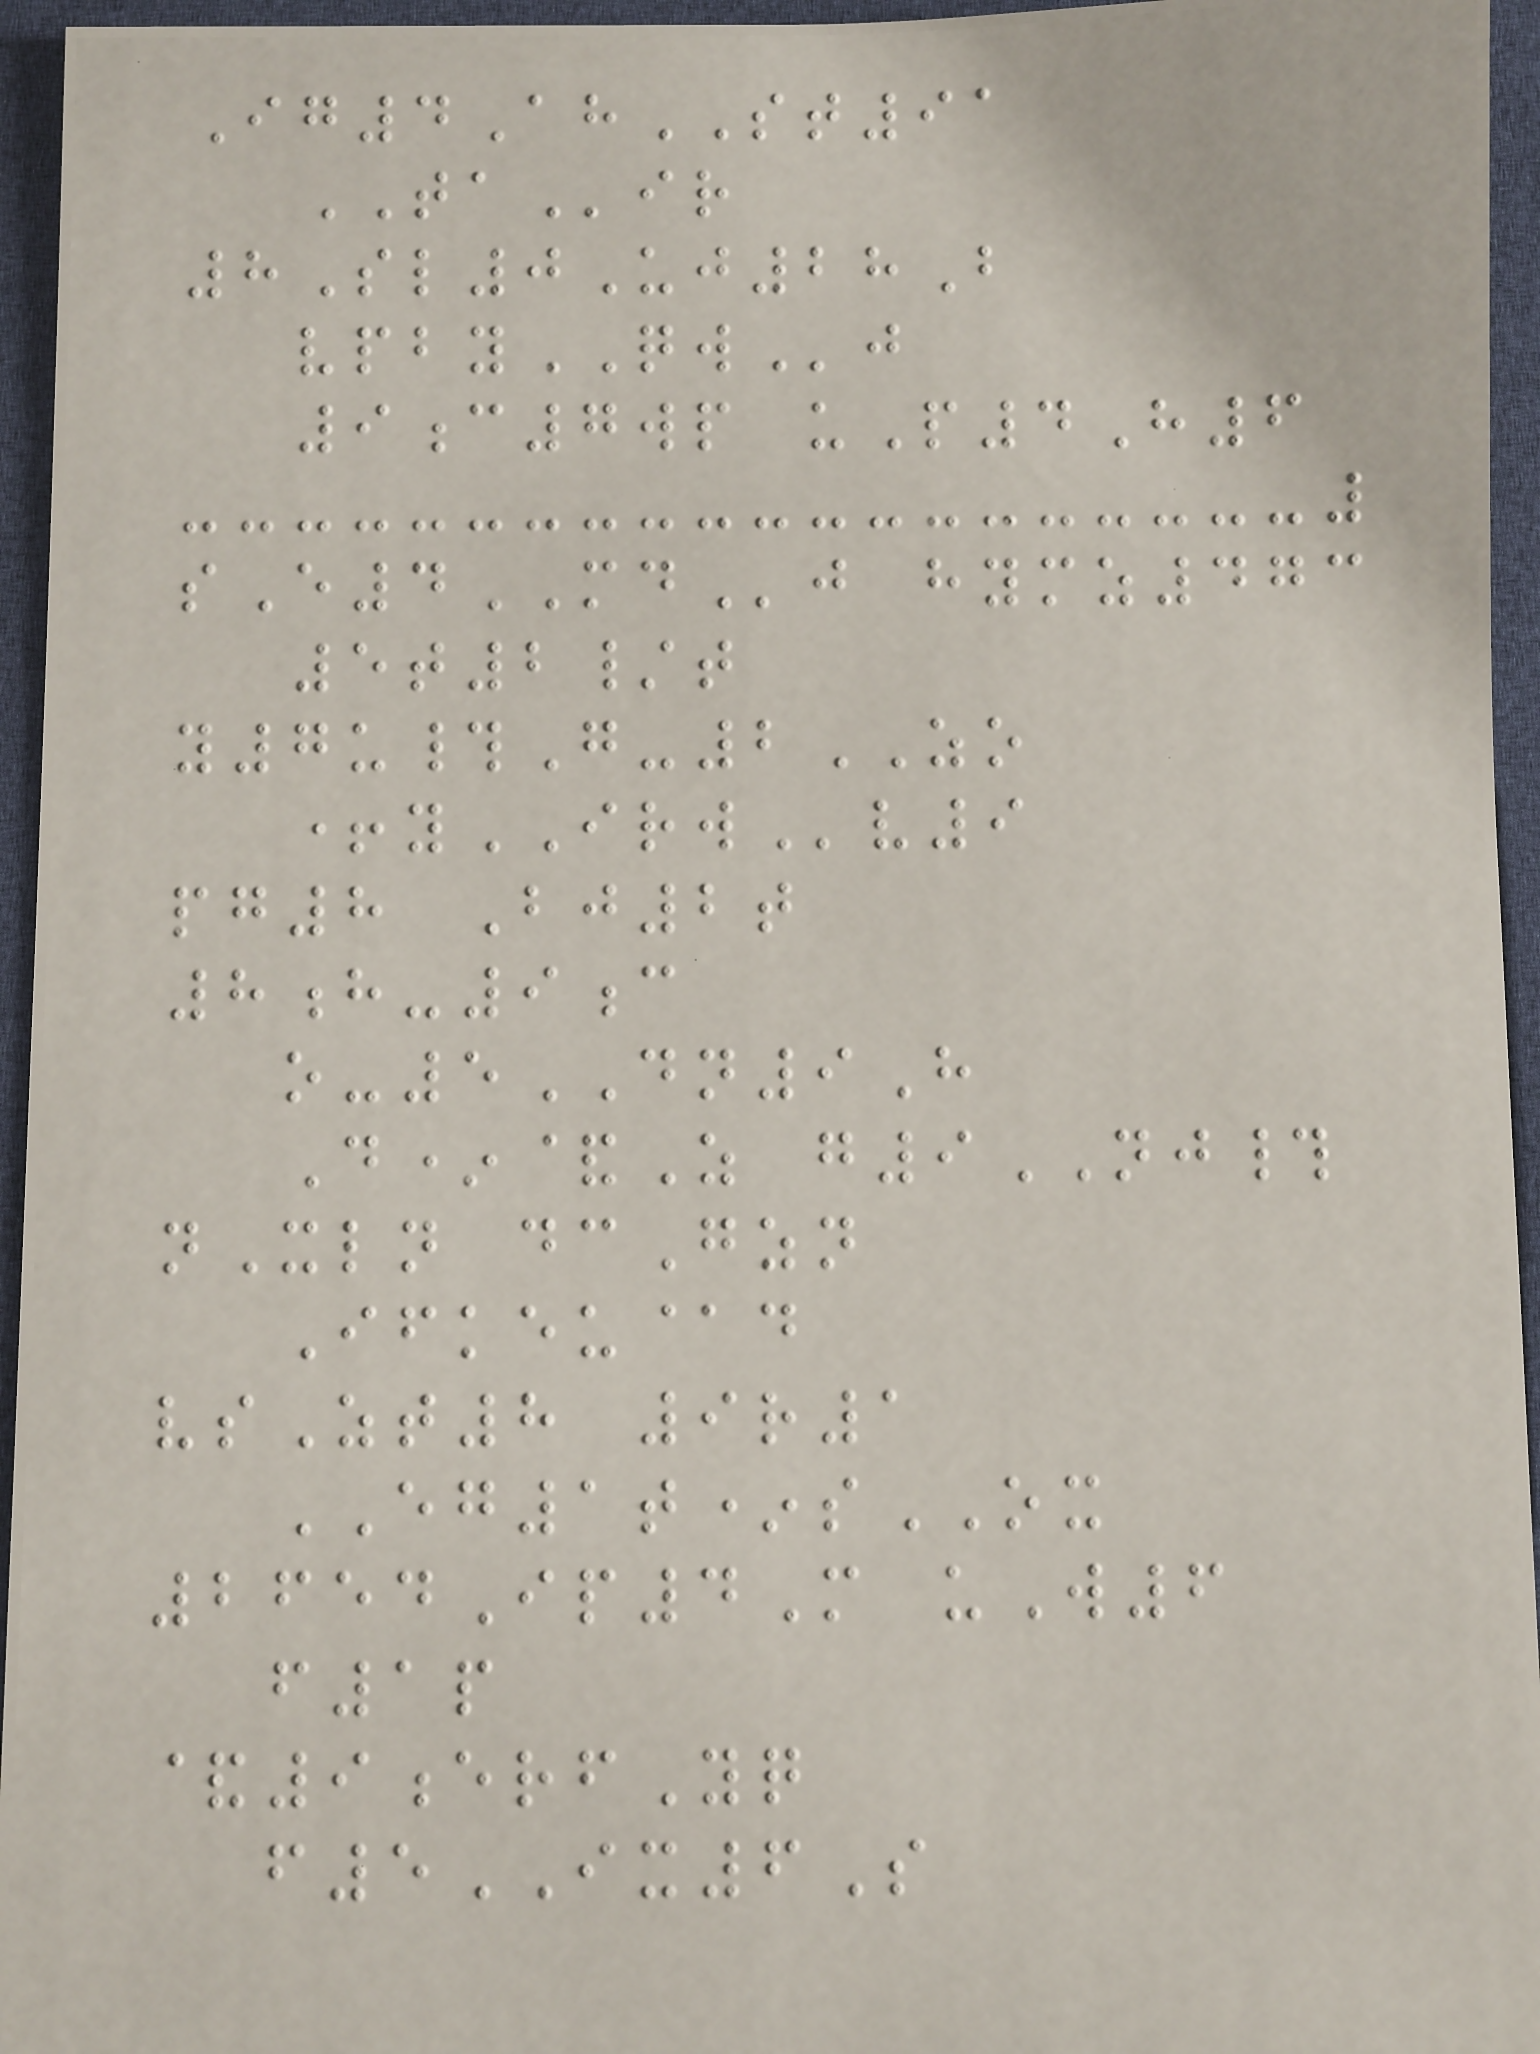Ig4AhST91
TAir
8Sl0Uj28B
vpbyQWj
9c7wp uP4H6
sE4MDj hymz473
5t2/t
y7u#G-2ZO
+yIRWv9
pg8 Bj2t
8h-9c
o-5DN9H
D*&Z g9NJ#
nXln dcGzn
Ifkeu@d
vsZt8 9r1
EG1t*sOX
2654Ip4M uW6
f1p
&9erfYq
f5IX6S
